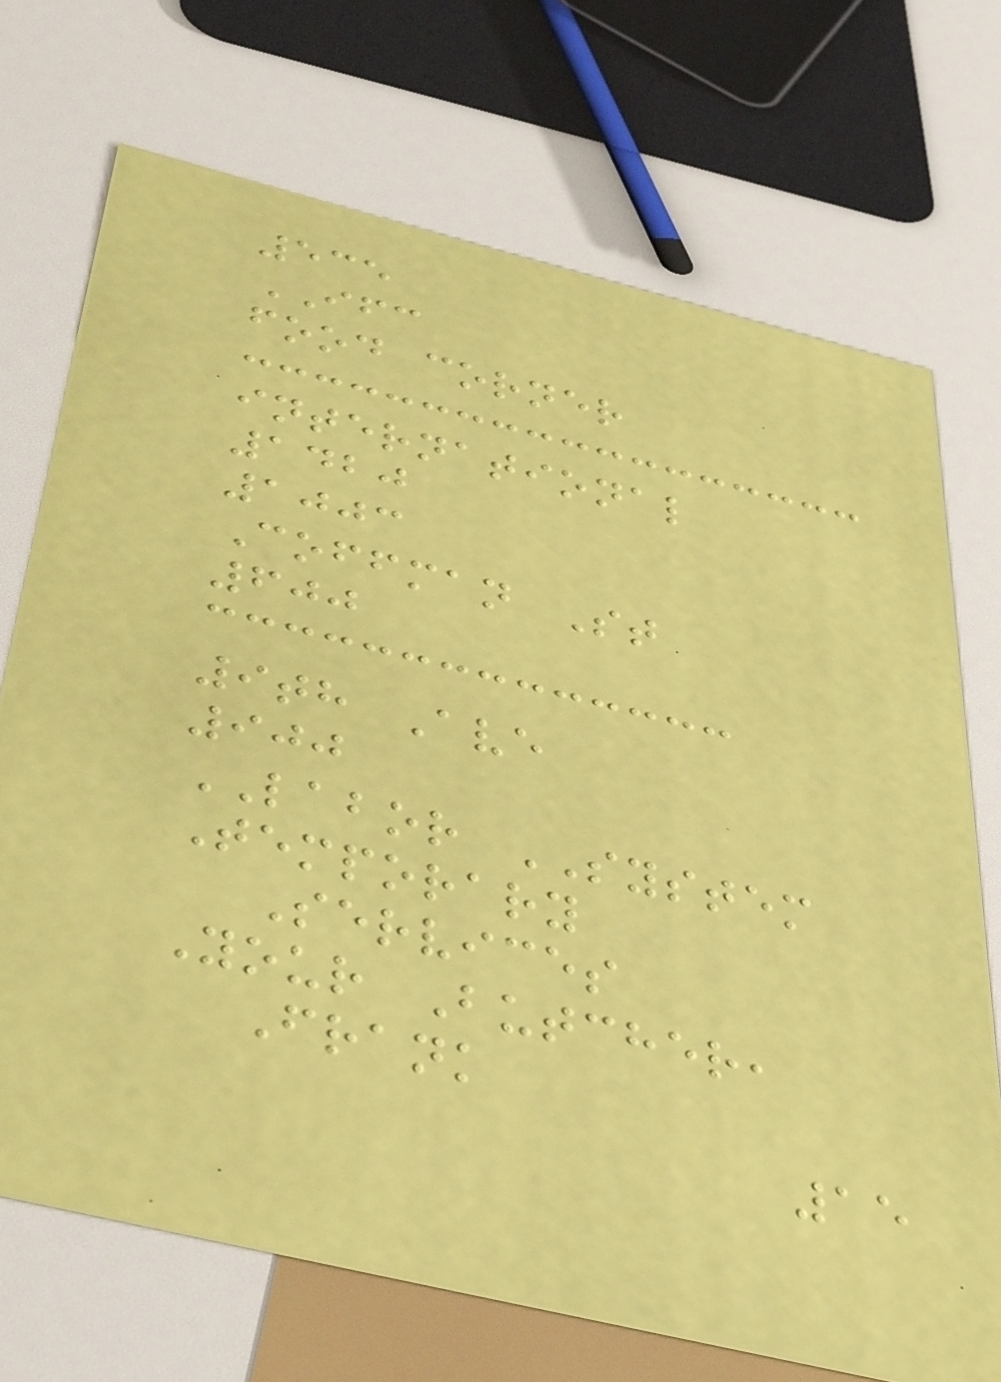535
IFC
food corner
international
1420
1003
Coffman St
600
9th Ave
900
LABOR SYSTEM
Temporary
Services
Your Butcher,
Frank
15
